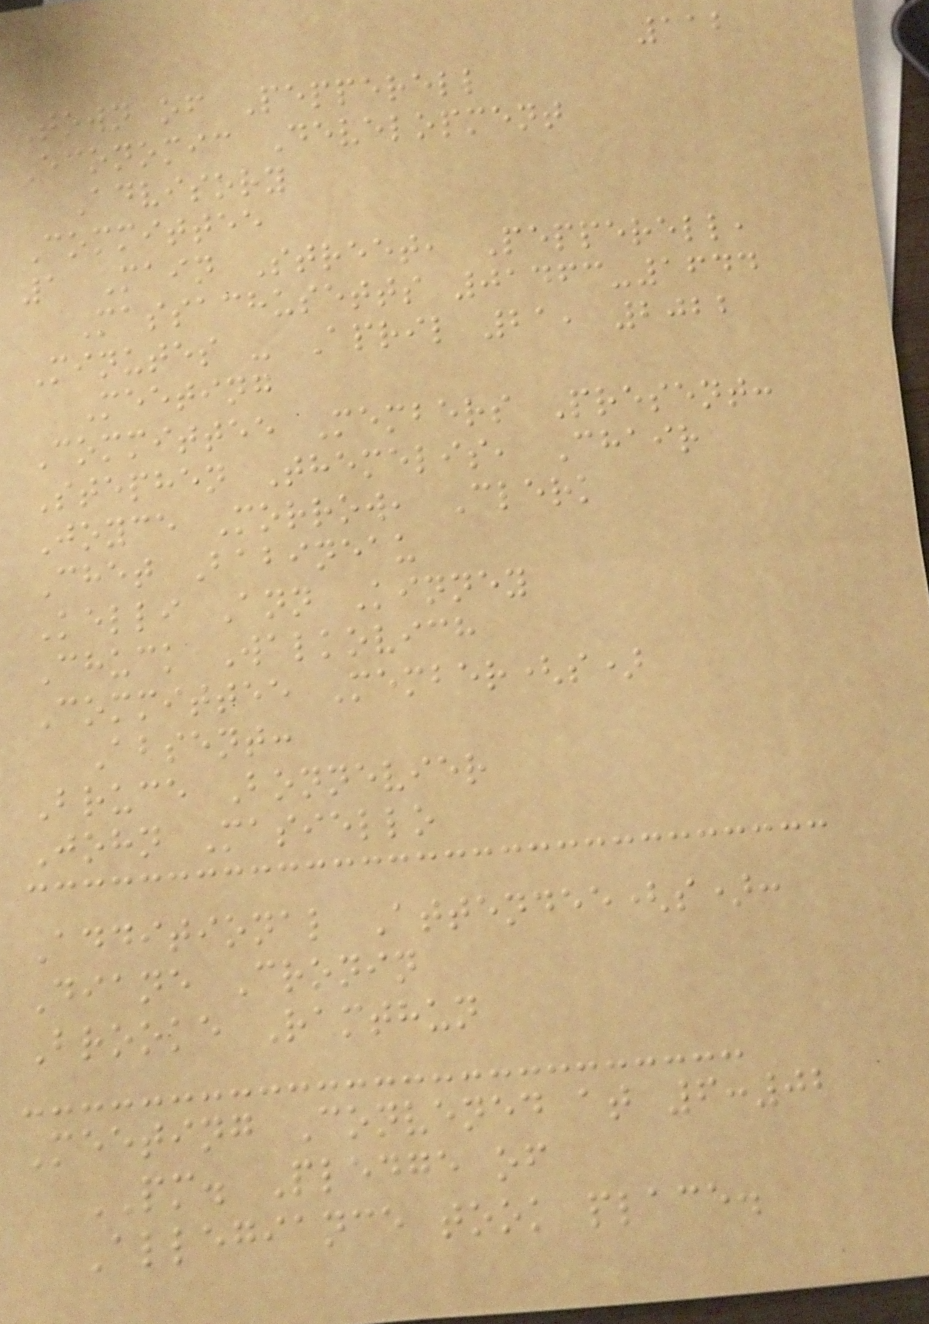112
Town of Pepperell
Economic Development
Advisory
Committee
1 Main Street, Pepperell,
Massachusetts 01463-1644
Minutes - April 21, 2022
Meeting
Committee Members Present:
Stephen Themelis, Chair
Joyce Morrow, Clerk
Chet Babineau
Kelli Ann Kinney
Chuck Walkovich
Committee Member(s)
Absent:
Bruce Bonnevier
John Masiello
Additional Attendee(s):
Diane Cronin
Brooke Ramthun
Meeting Convened at 6:02
PM. Pledge of
Allegiance took place.
